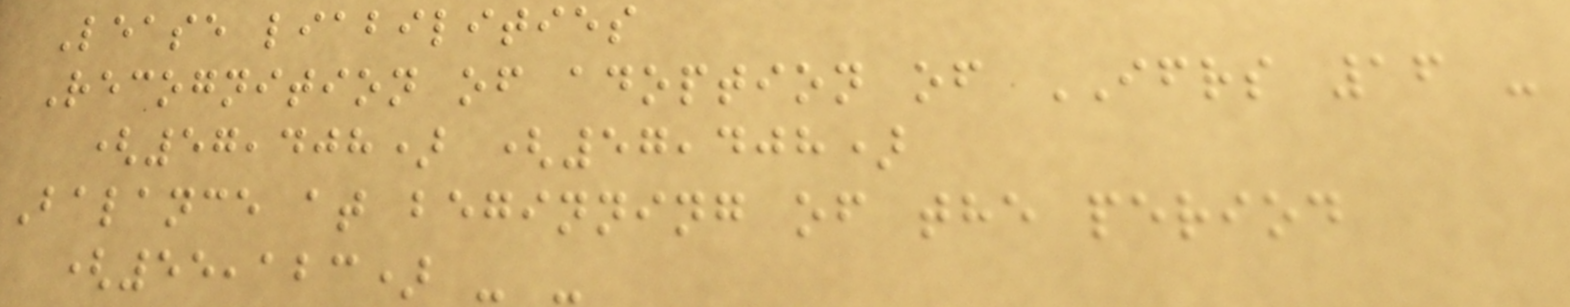Lease liabilities
Recognition of adoption of IFRS 16 -
(57,408) (57,408)
Balance at beginning of the period
(55,123) - -
